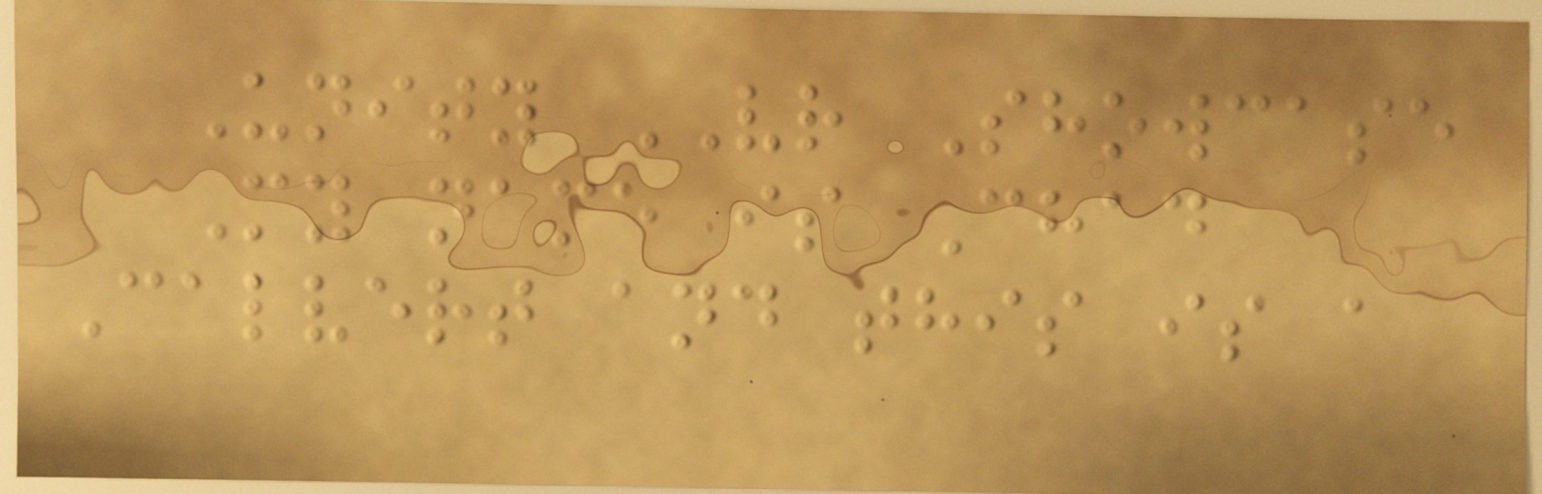Unity VR Showcase
My name is Chad
Calvert and this is a
